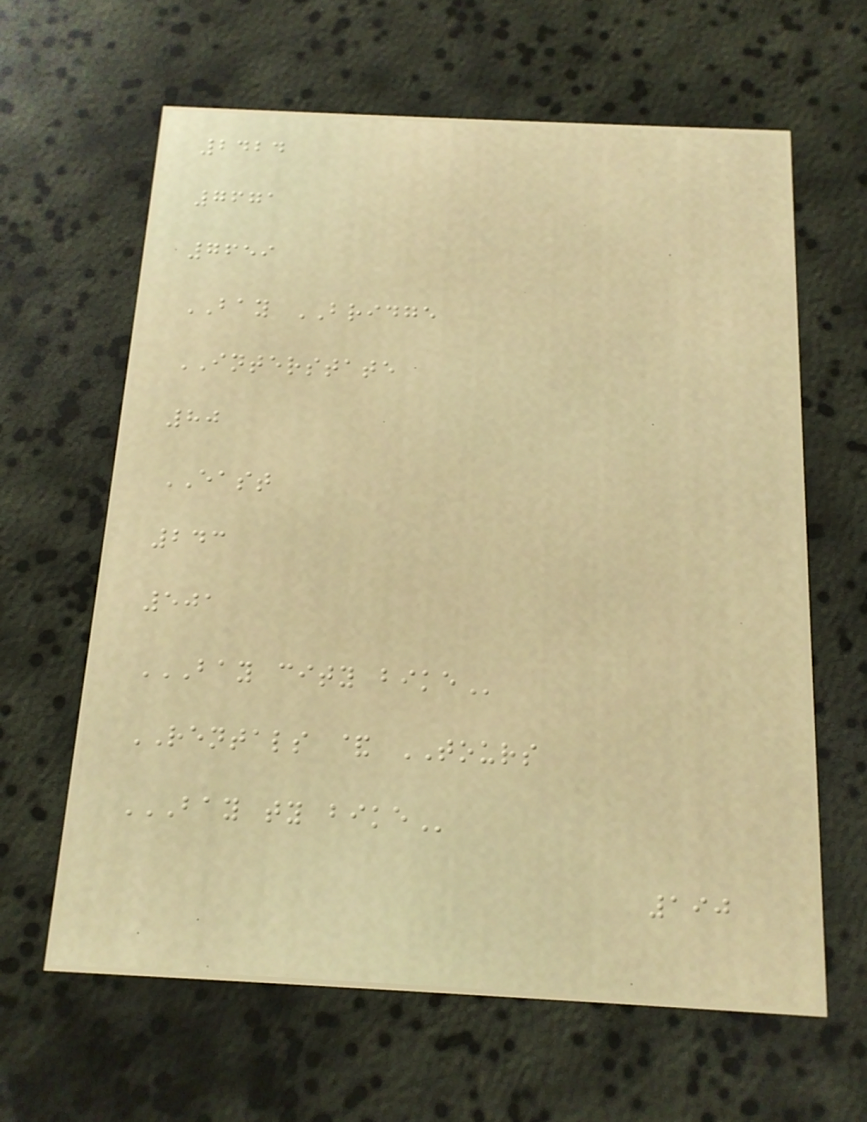2424
7671
7659
BAY BRIDGE
INTERSTATE
80
EAST
243
501
BAY CITY BIKE
RENTALS & TOURS
BAY TY BIKE
190
